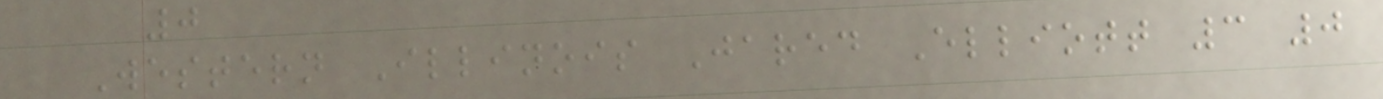0
Western Illinois Jared Elliott 3 0
